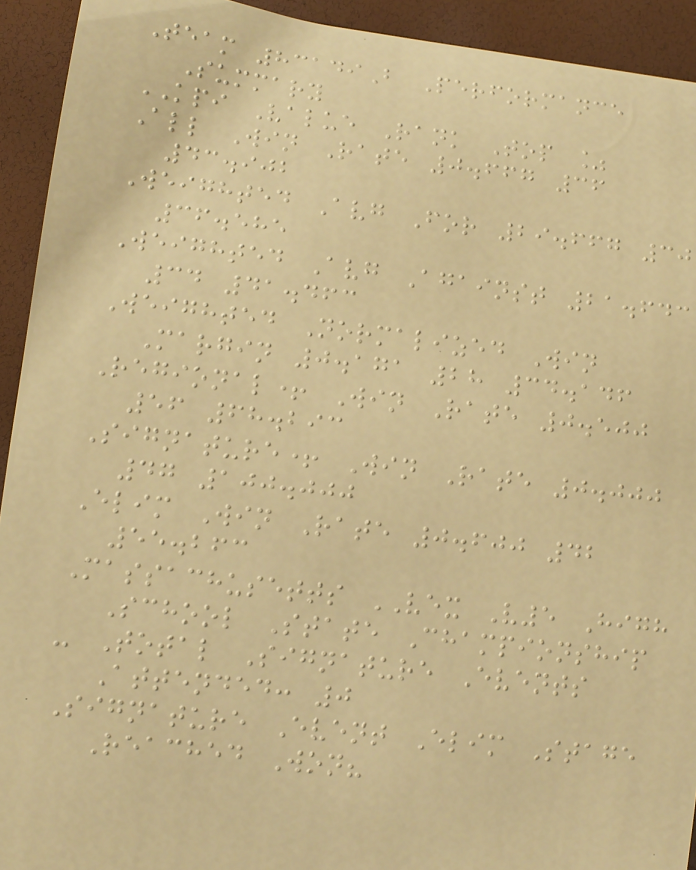Team 83149B Performance
Summary
KPI Value Rank Top %
All Win Rate 0.667 36
43.902
Weighted Avg For 29.667 30
36.585
Weighted Avg Against 21.643
34 41.463
Weighted Normalized Win
Margin 0.171 28 34.146
Regional+ Win Rate 0.500
56 68.293
Signature+ Win Rate 0.000
47 100.000
Elim Win Rate 0.600 42
55.263
Massachusetts VEX V5 High
School State Championship
- Total Signature Events
Attended: 0
Signature Event Elim Stage
Reached Won?
